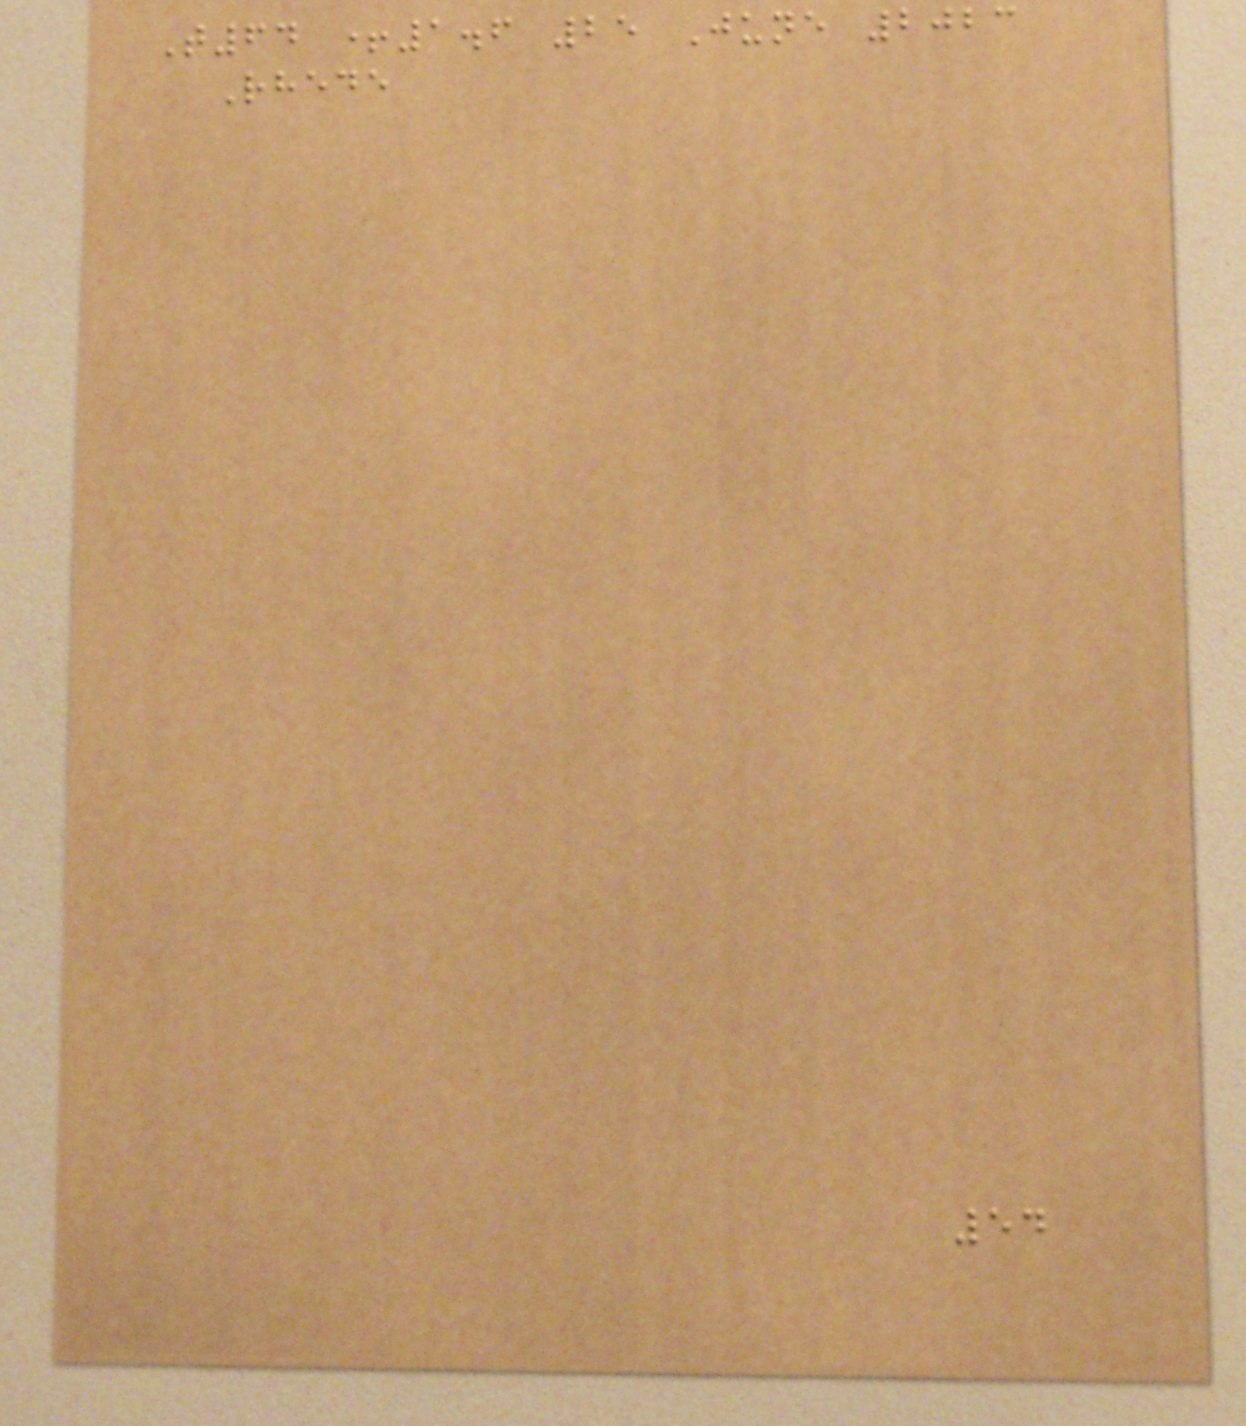T64 +1.6 25 June 2023
Rhede
54
